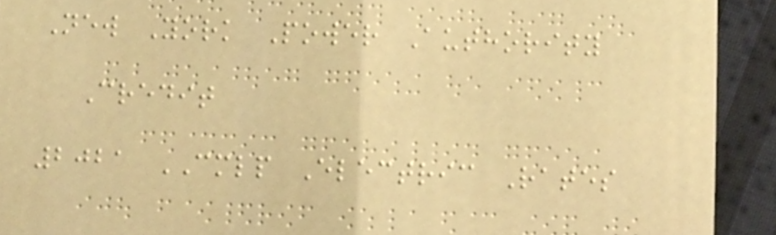New York Power Authority
Credit
2021 CMLP Electric Rates
